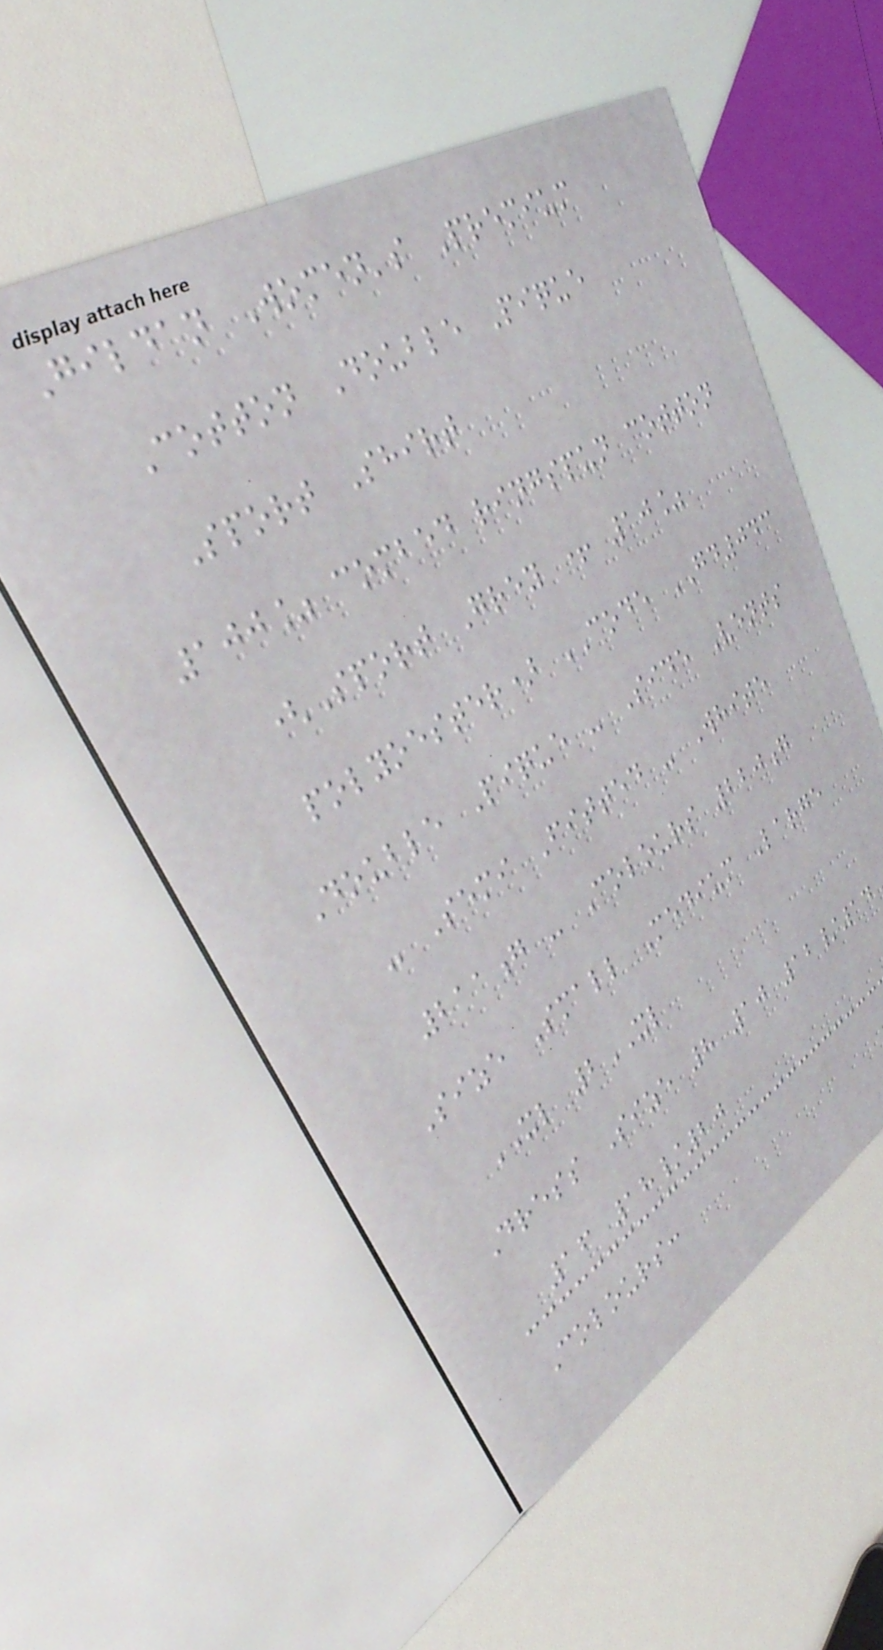Gildan Women's Premium
Cotton Double Pique
Sport Shirt
100% combed ringspun cotton
(Sport Grey + 10%
polyoester) CODE GD043
Double Pique - Side Vents
- Semi Fitted - White
211g - Colours 220g
Size Small Medium Large
XL 2XL
Dress Size 8 10 12/14
16 18/20
Colours:
